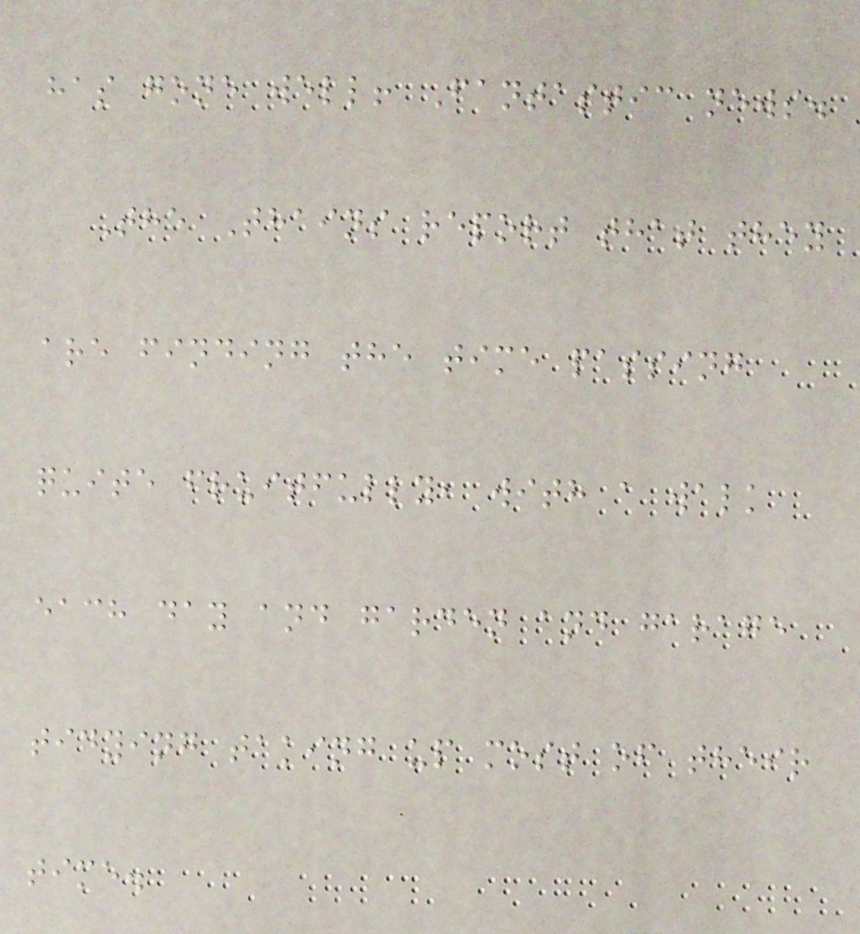has gone well! Fantastic news.
The Thains report that they
are finding the time passing
quite fruitfully, with a walk
each day and garden and garage
tidying taking up most of their
time.
